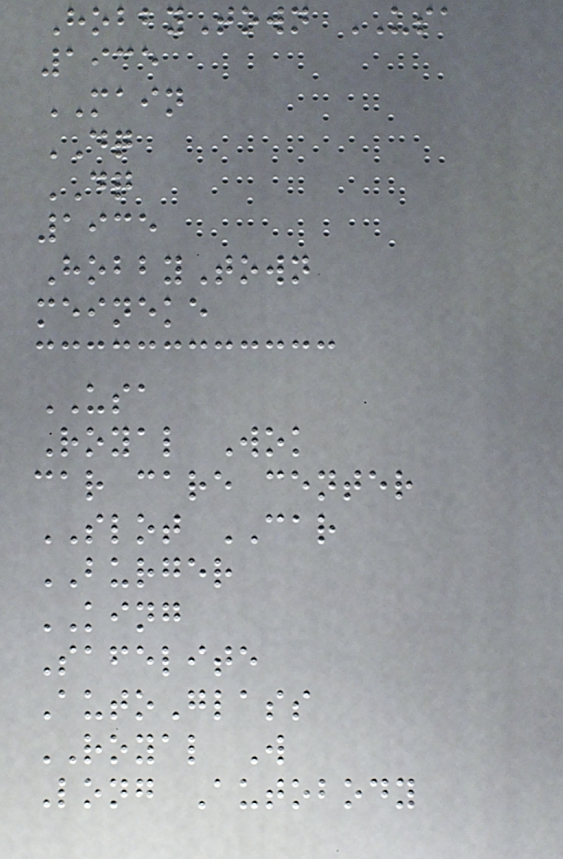HobbyTown USA
1935
MAIN
DQ
DQ
1935
HobbyTown
meineke
USA
Royal Wok
car care center
SLOT CAR
BURGER
KING
Safelite
AutoGlass
ROYAL W
Long Autobody
